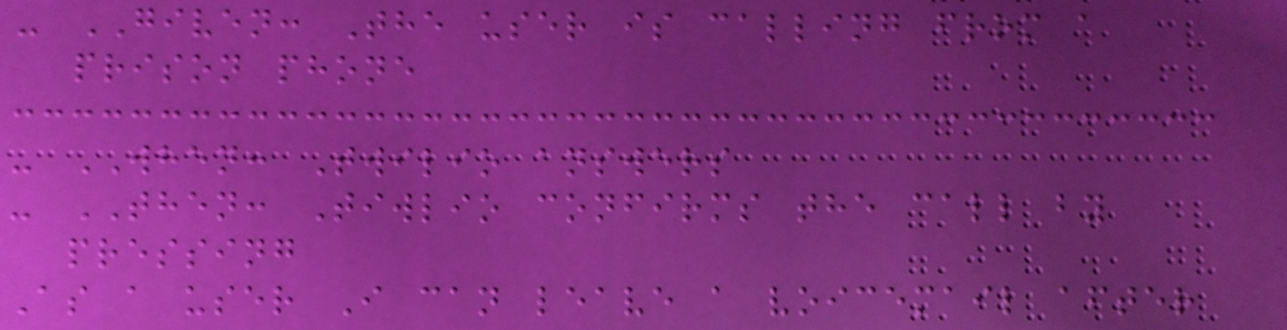- GIVEN: The user is calling from a
prison phone
- WHEN: Twilio answers
- THEN: Tiwlio confirms the call by
pressing
As a user I can leave a voicemail after
